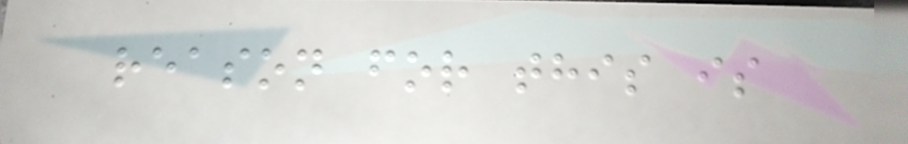reason for this is
